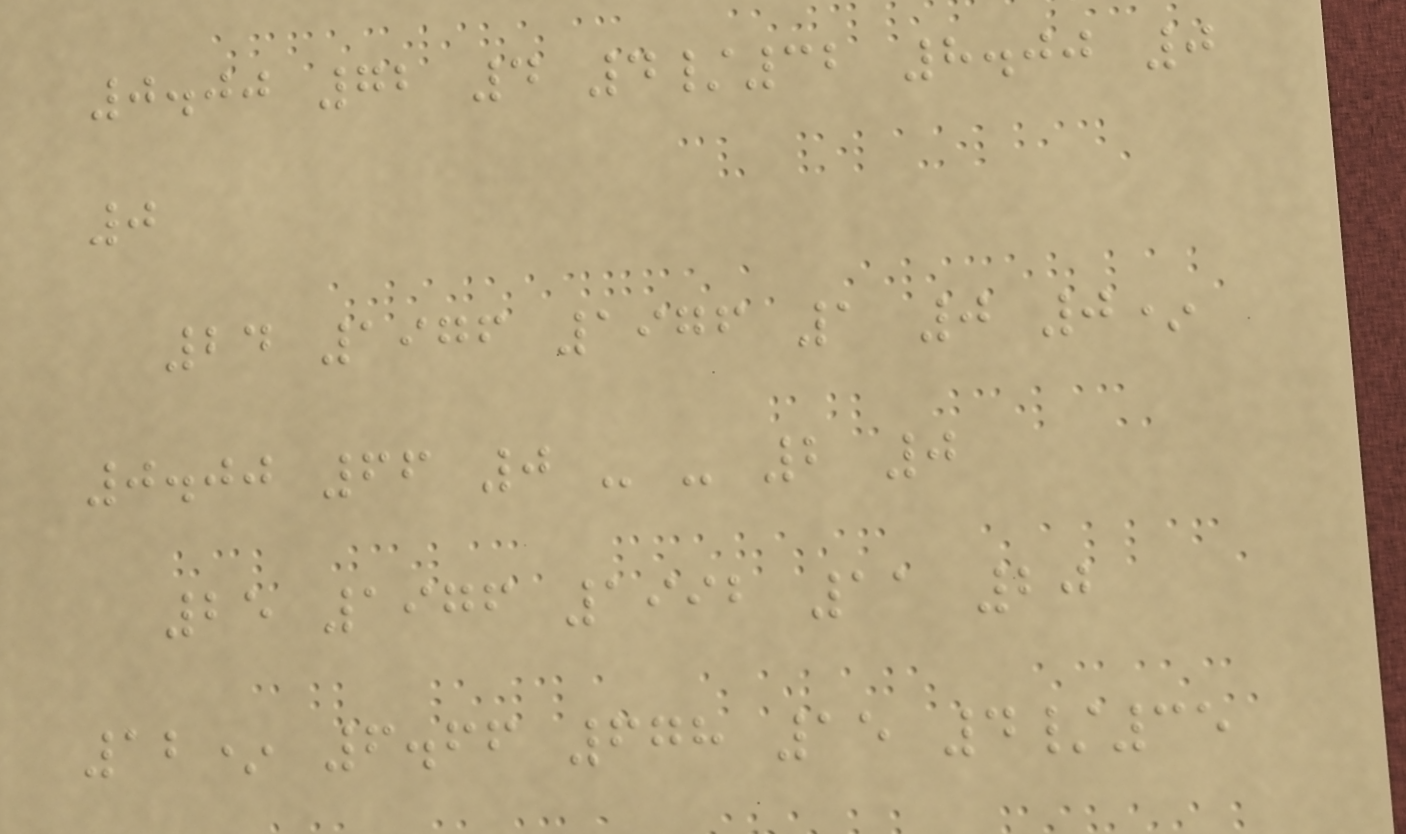0.00 72 4 4/32 8.00 0
0
24 1976 1976 1 0 0*
0.00 66 0 - - 2 0
25 1976 1992 11 20
12* 6.66 678 15 4/35
